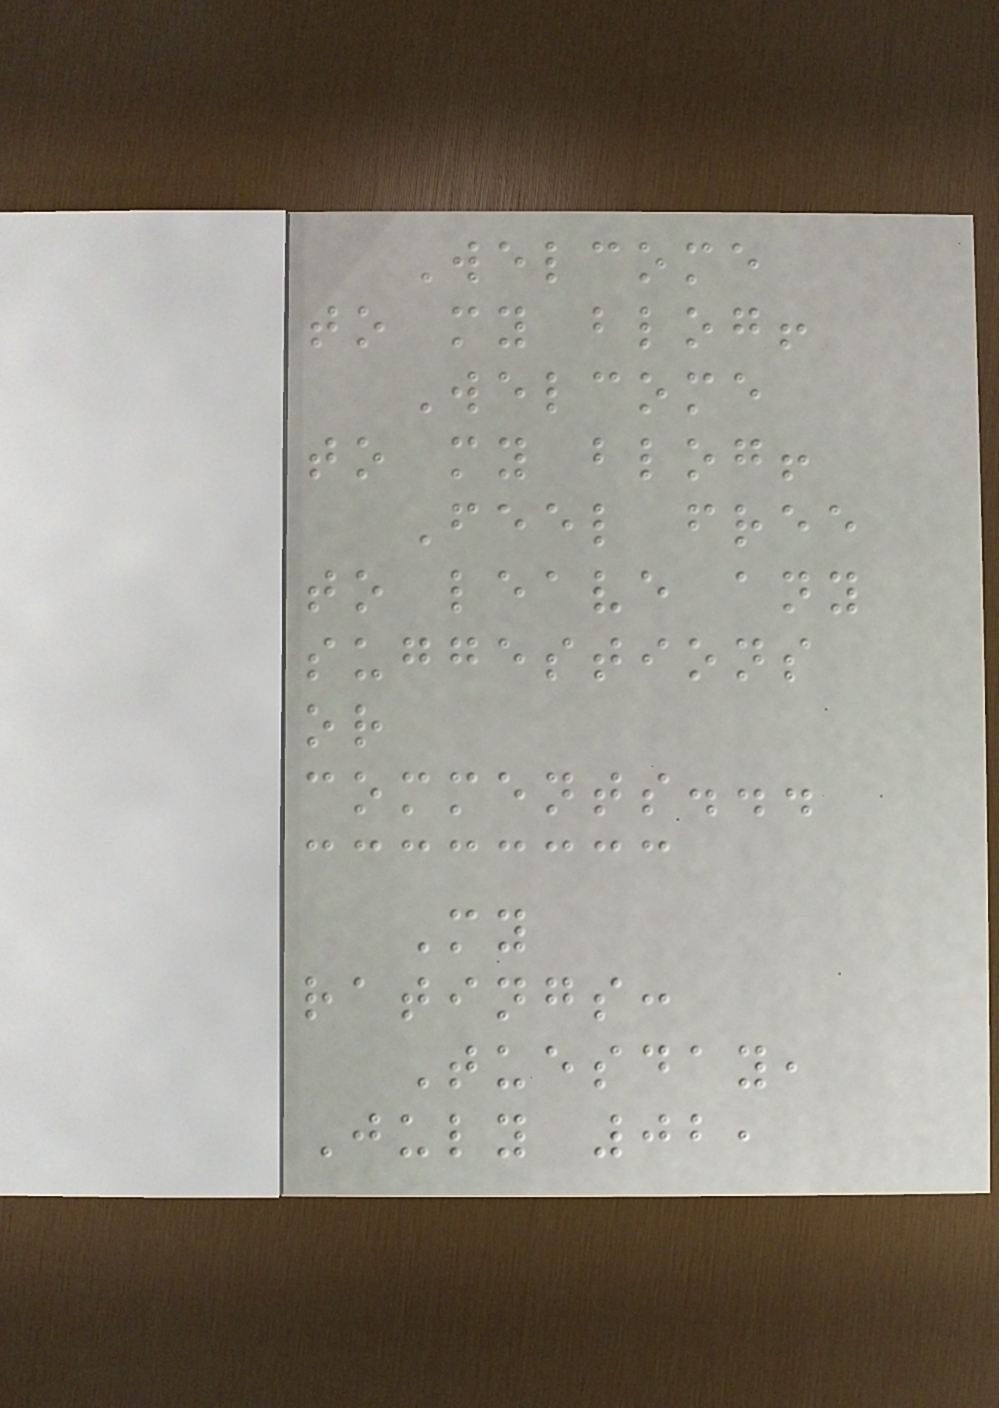Welcome
to my blog!
Welcome
to my blog!
Feel free
to leave any
suggestions
or
comments...
My
ratings:
Tuesday,
July 02,
